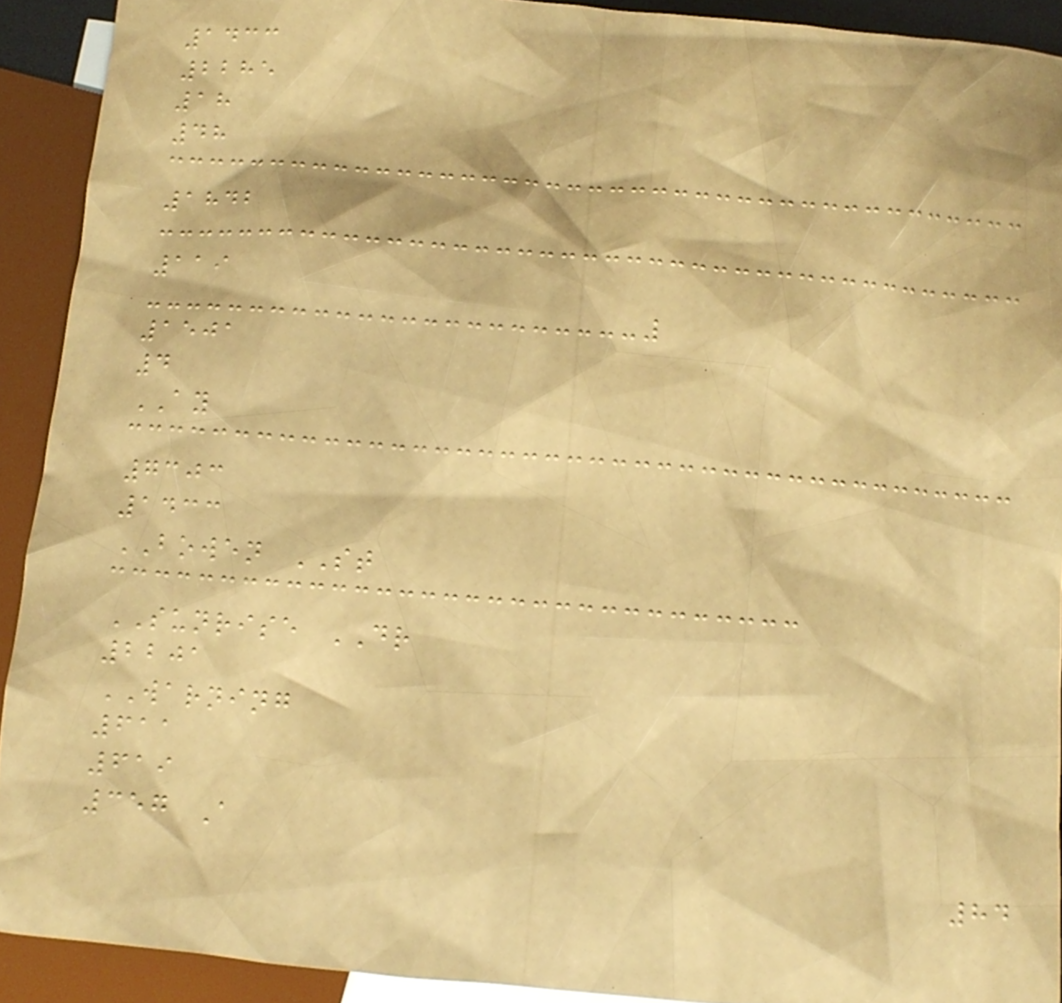1433
2285
18
48
1842
119
1501
4
AY
7303
1433
BOWEN ST
SUNRISE DR
2201
WARNING
611
619
357 A
84
